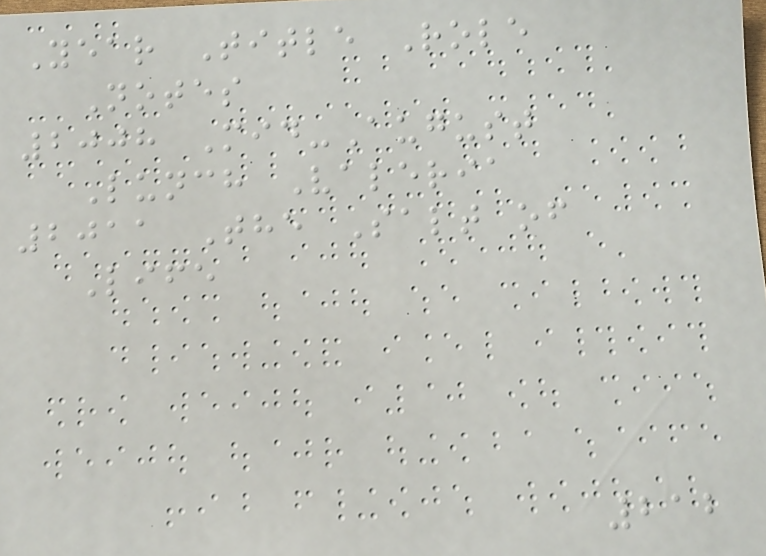Year Title Role
Notes
2008 Mid-August
Lunch Valeria
2011 The Salt of
Life
212
